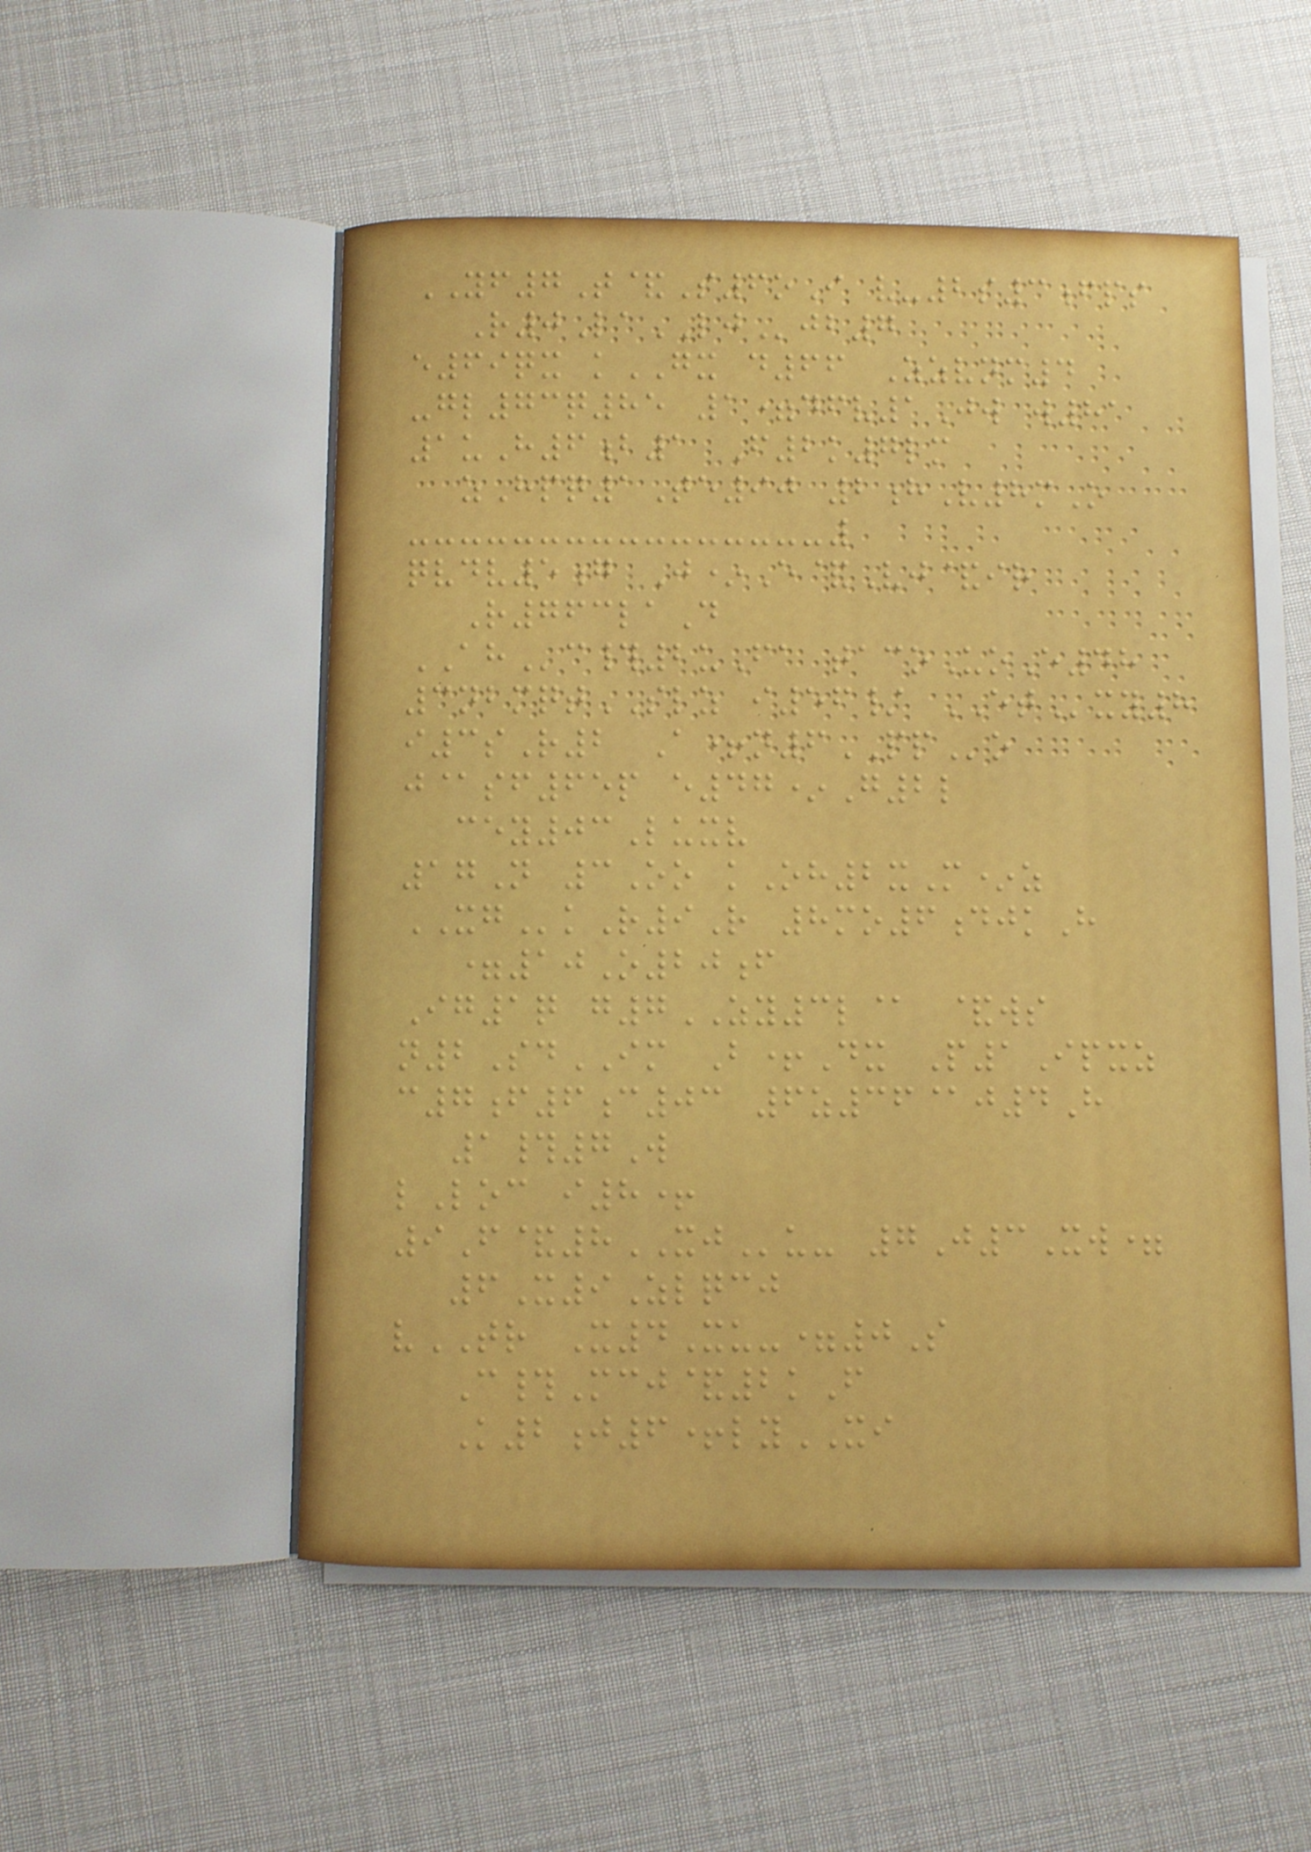YF7T&S6oI v-2s3fps
R0LaLJjb7
e69qx kGX d66 Zzvnm4
-gl73q85 1=dfv1Jw w81
1uH6b1 F2k7lm
zHpq1Te90 2hV8mO
qvdv5g J*E&Vj&ir
R763laD
AHc#2uFa tacoUoE48
3nbmqtSLZ i56/ ETxy8
i3sR2 A+n6PPo
j@sf65p e47*G2l
cey03Luxv
17N 3Oo kOh2xM*z
XGkR9R 8mo6djkH
=10O20f
Ig1q g7ZY3l@ &ws
n2SdIM B+Dx P1Ipxz
c7f6c03 6z36@j4H
1#7W
lLoc i8+
9F&8XJu- 7J3Xw=
6X9Zlqcj
vTR X4Xu-=0S
C#Mcj&2kF
K2j6+lyXI
